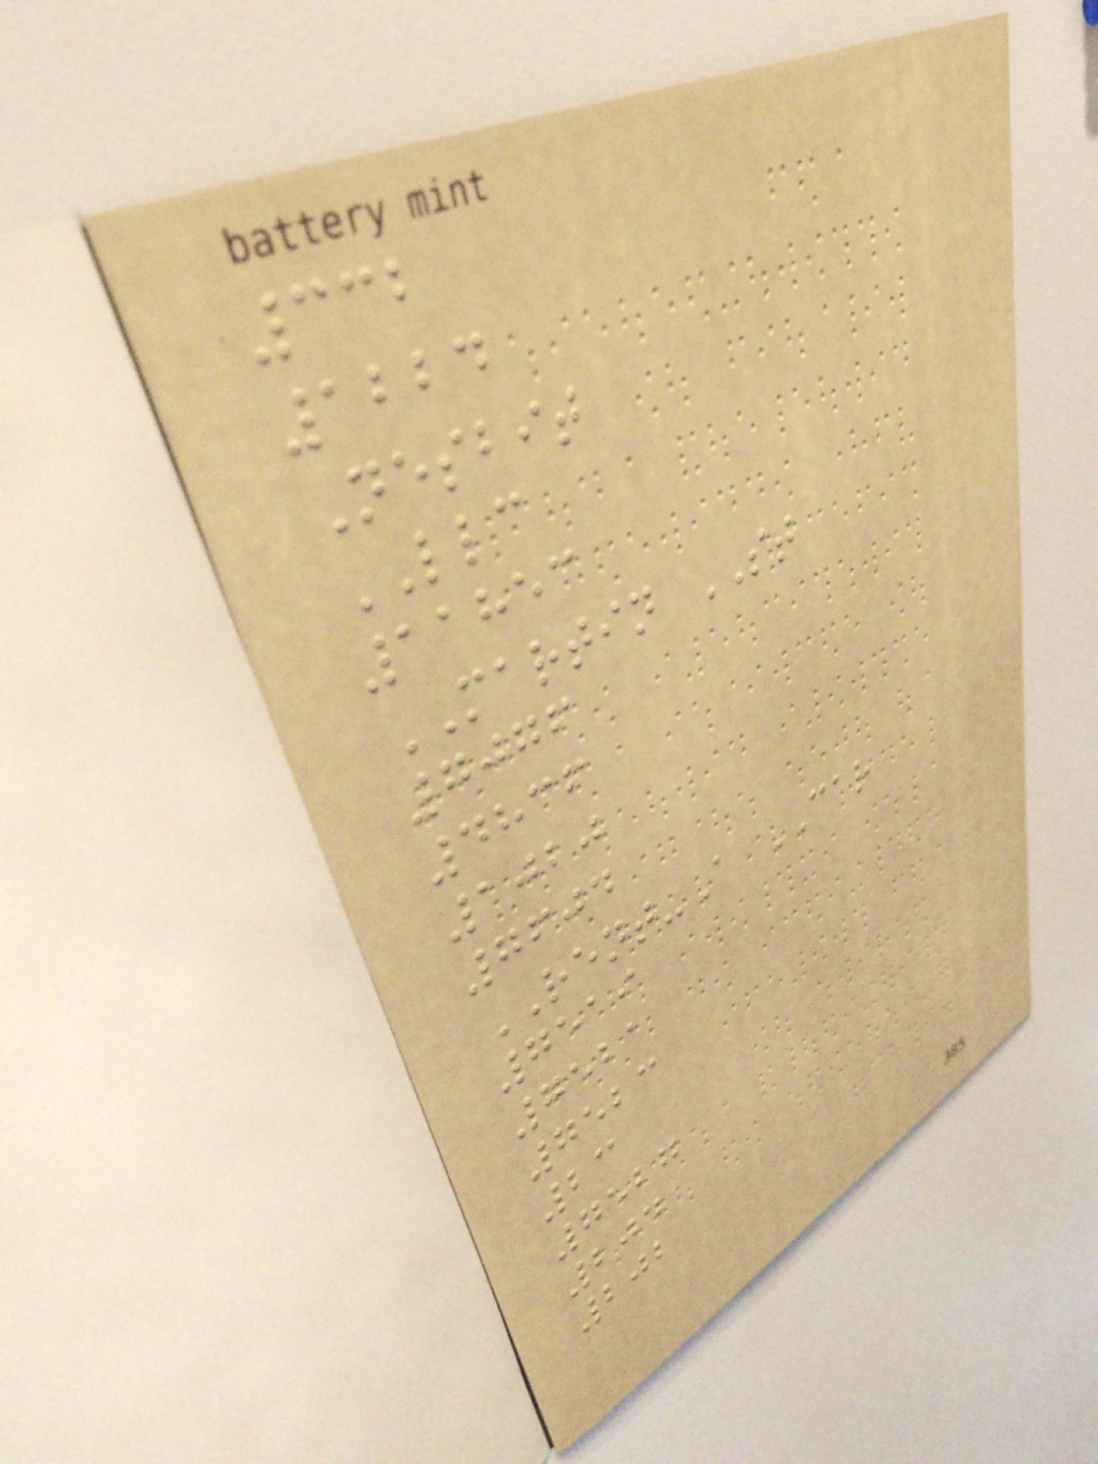332
1224
Nesbit
LLC
11853
MARTIN ST
7076
4836
1020
7604
RENT-A CAR
7519
7521
7523
23
7527
204
202
